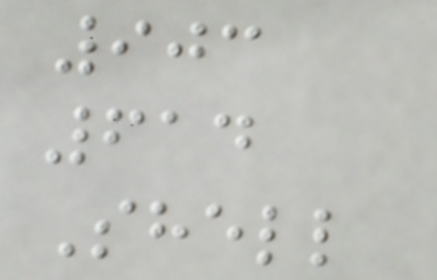903
614
Shell
